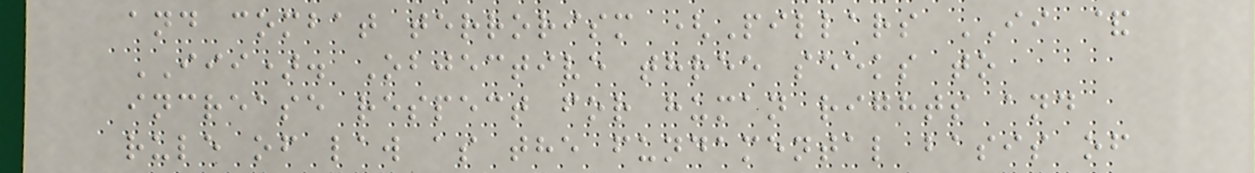and combat terrorism (Pillars II &
III). Objective three seeks to
increase respect for human rights and
rule of law as the fundamental basis of
